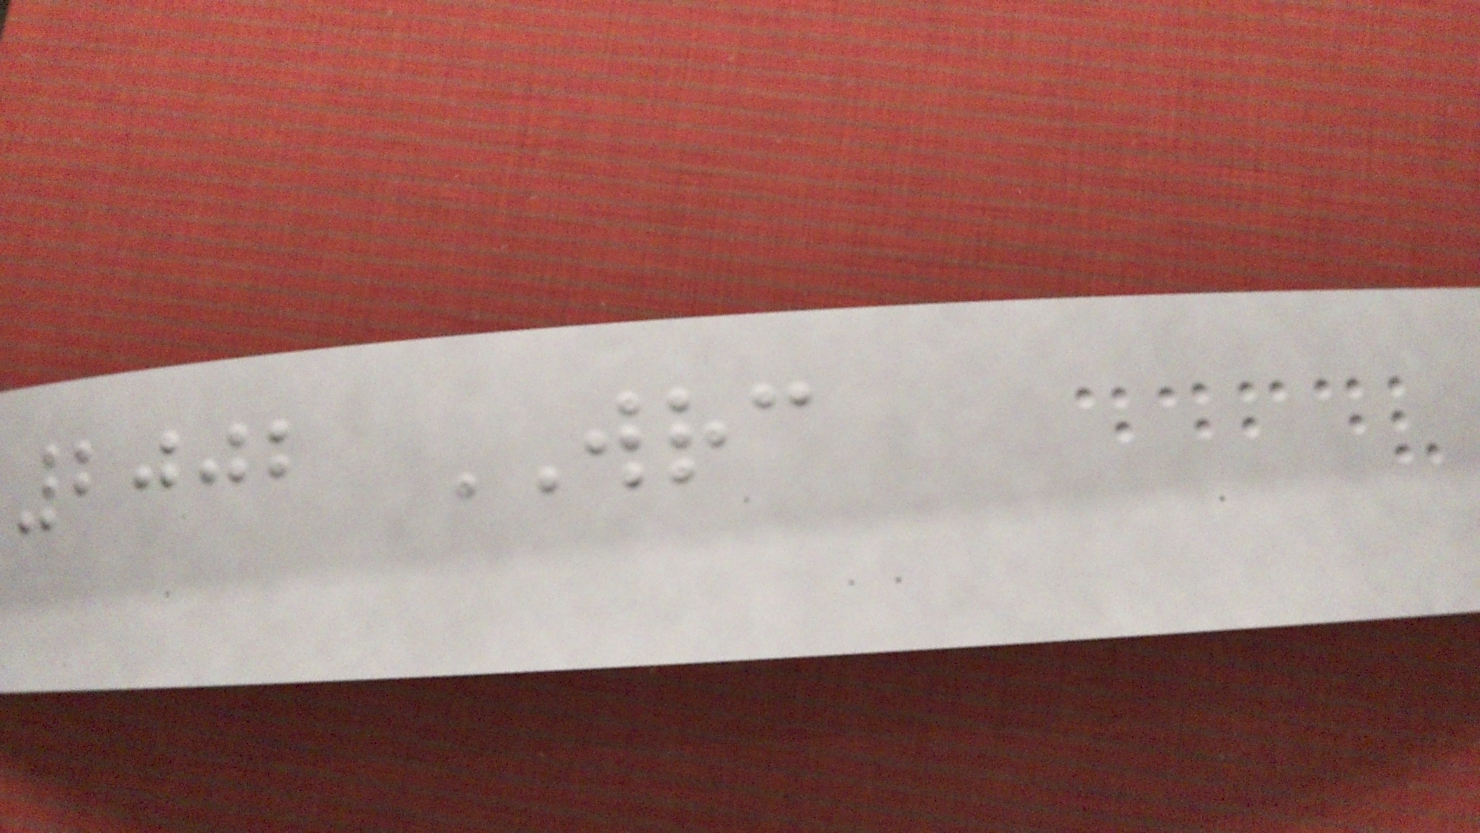2002 WRC
